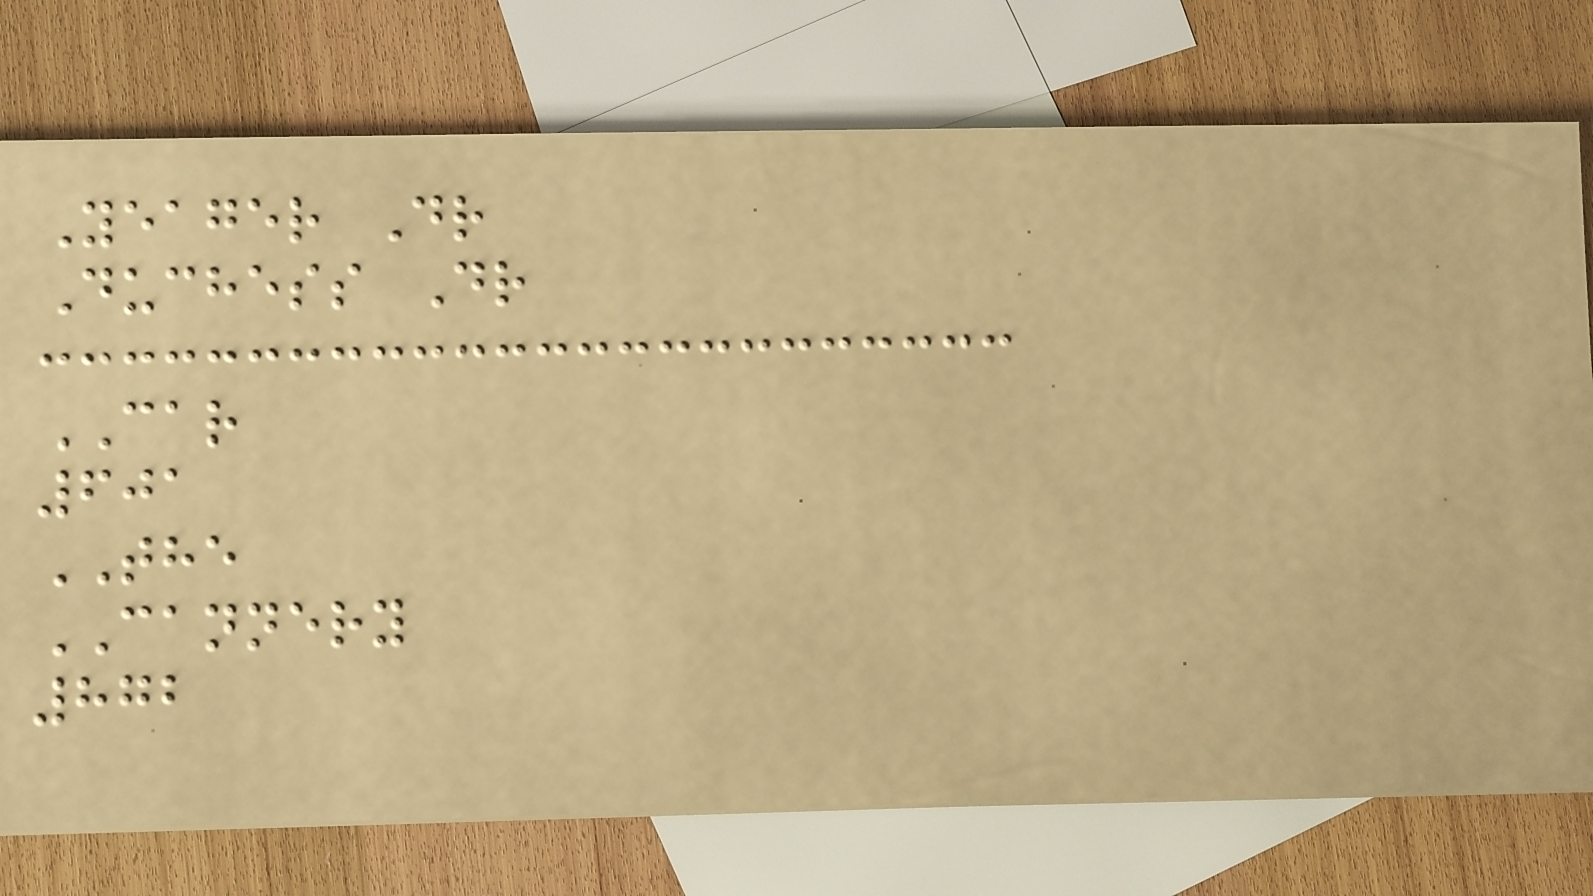Yeager Dr
Duchess Dr
CAR
601
THE
CANNERY
872
